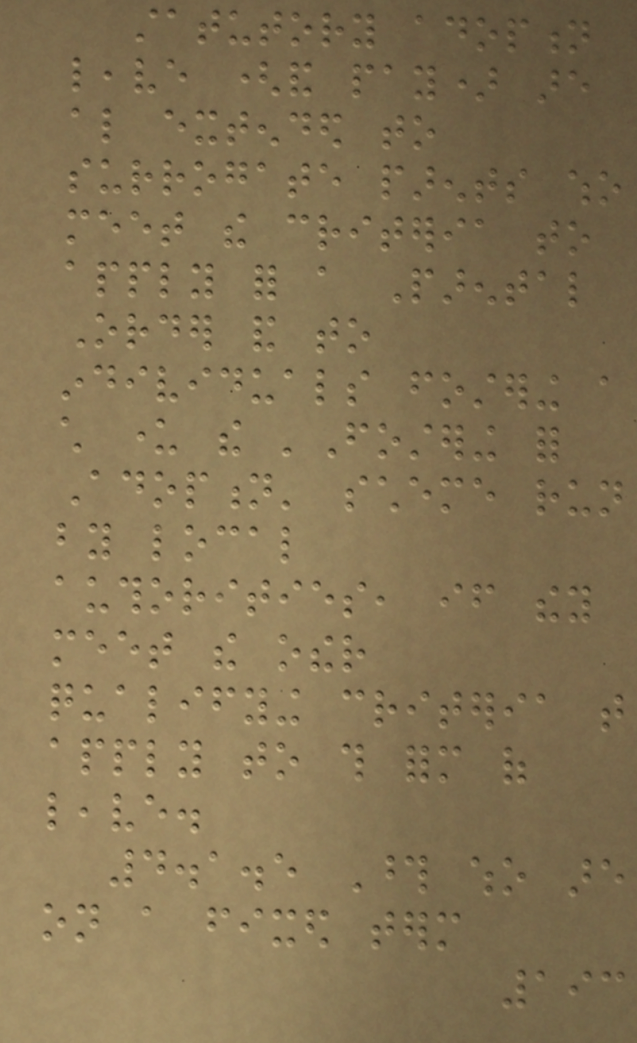statutory adoption
leave (and pay) are
also extended to
surrogate parents who
meet the criteria to
apply for a Parental
Order and to
individuals fostering a
child under the 'Fostering for
Adoption' scheme run
by local
authorities, if they
meet the other
qualifying criteria that
apply to this form of
leave.
4.1.5 Those who are
on a fixed term
193
